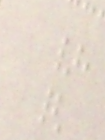},
{
